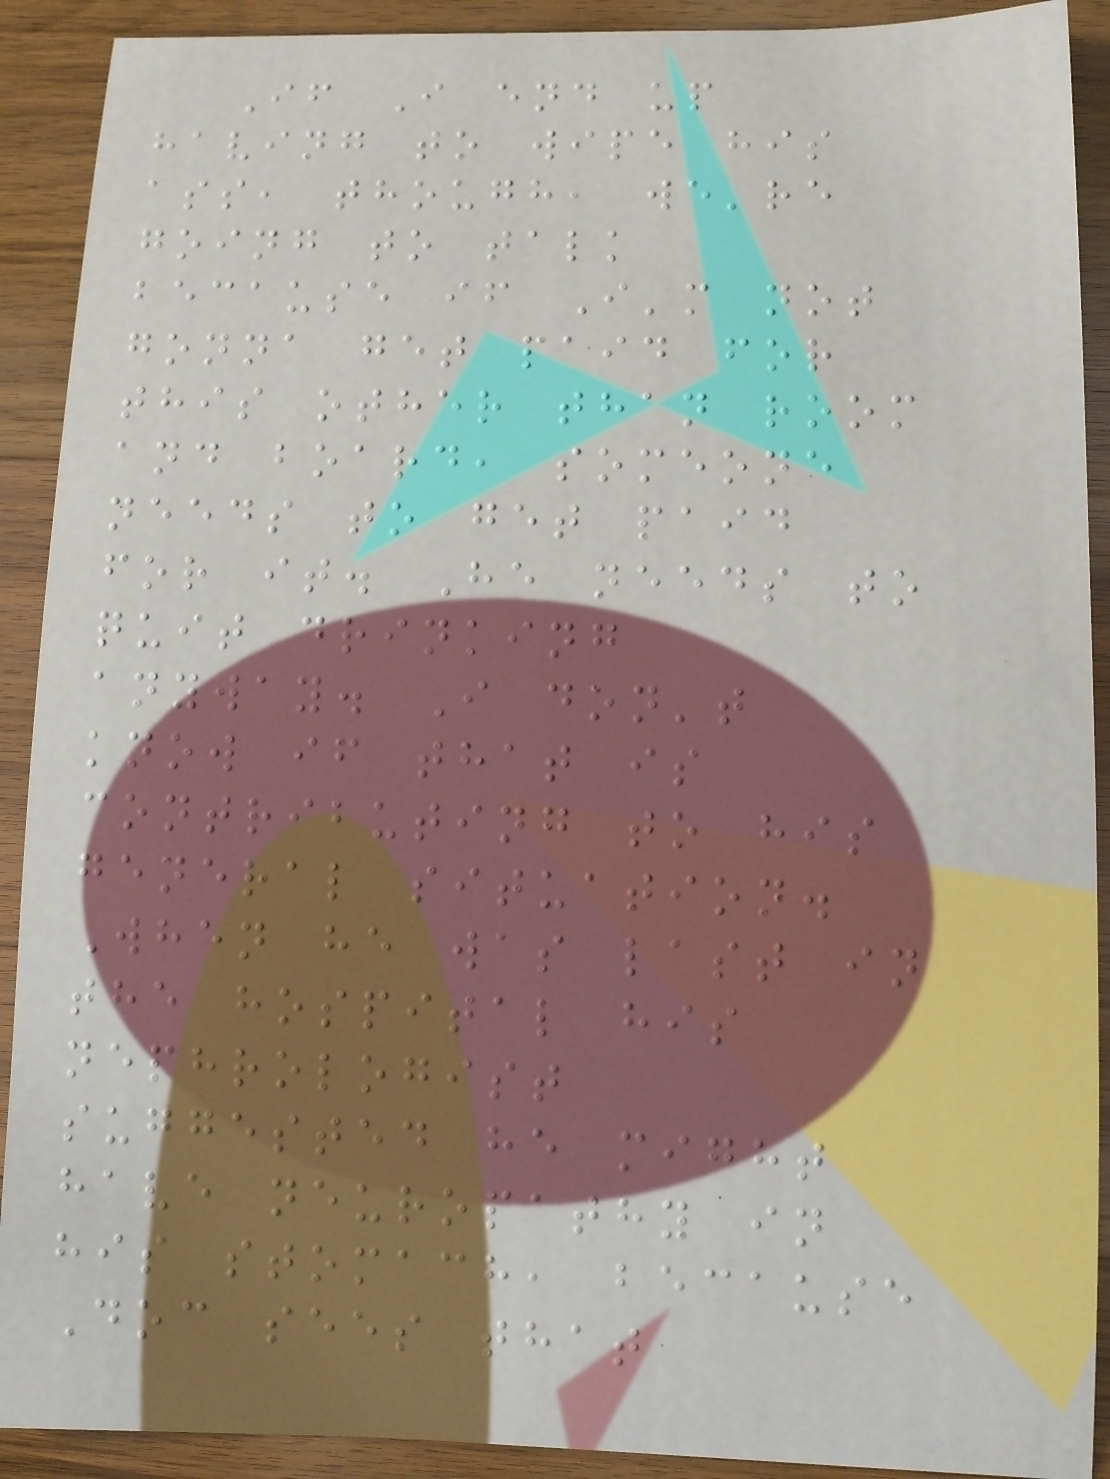If I end up
having to wipe his
ass, though, we're
going to talk
because if I'm not
gonna get paid for
this other than room
and board, someone
needs to get paid
for it. He needs to
quit drinking
anyway. I don't
know if that is
contributing to his
general situation.
When he was last in
the hospital his
nephrologist
suggested he might
have neuropathy in
his stomach, because
Doc sees that
